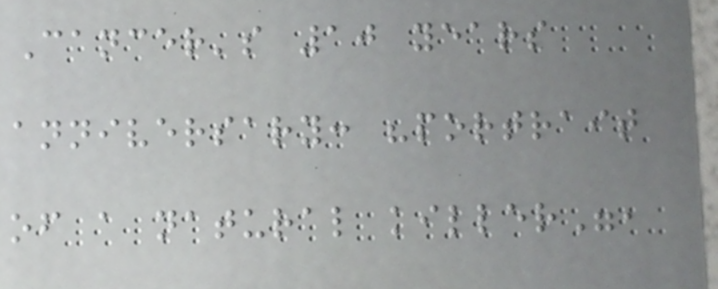Cancer's 10 years
anniversary: "portrait
of a natural killer",
